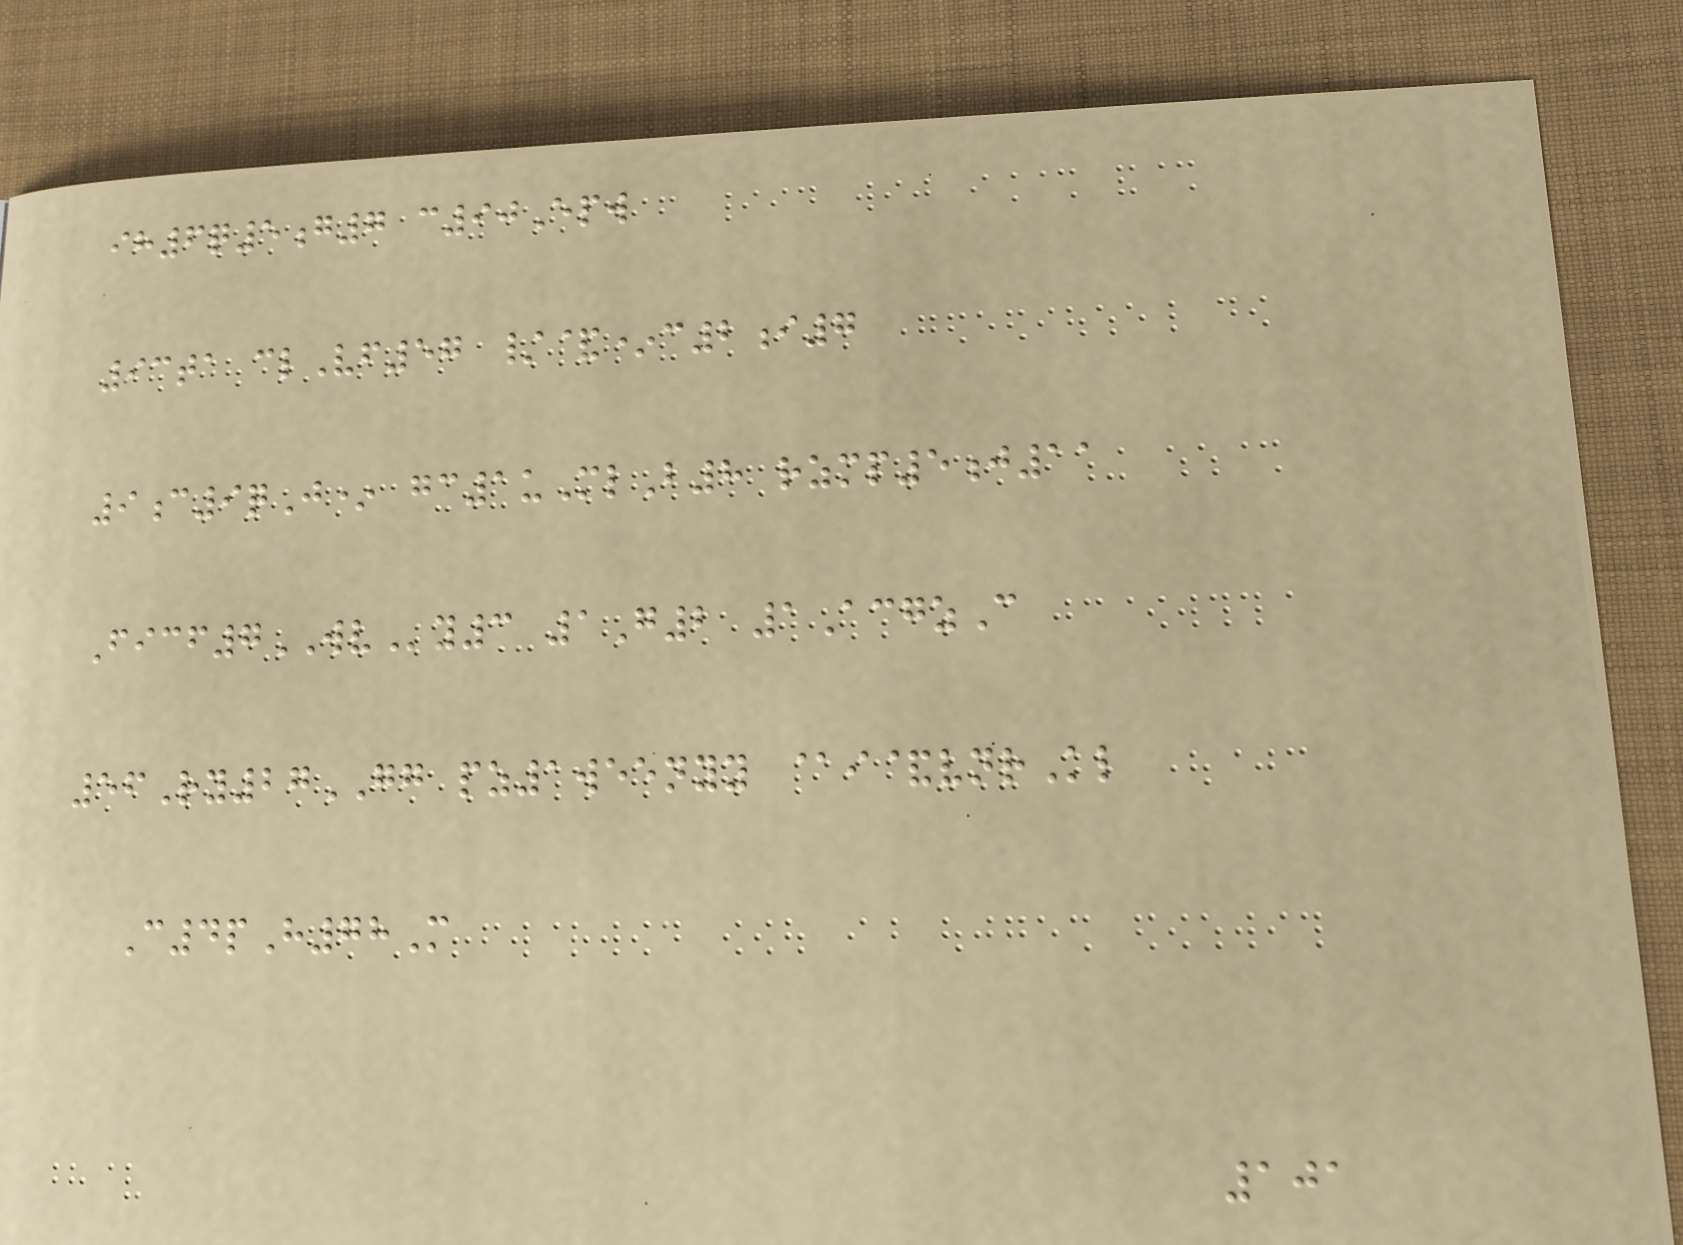ih6q5g7 c90Epw
93ta clVf57 /&*c2i7
9c9qJ* gc1uMlB8 rzmp5j11
Ficf7WVy3 1G2 1AcgzC
56Ry27GG pz1weenyy @i&vnrKl
C4pH78M
101
